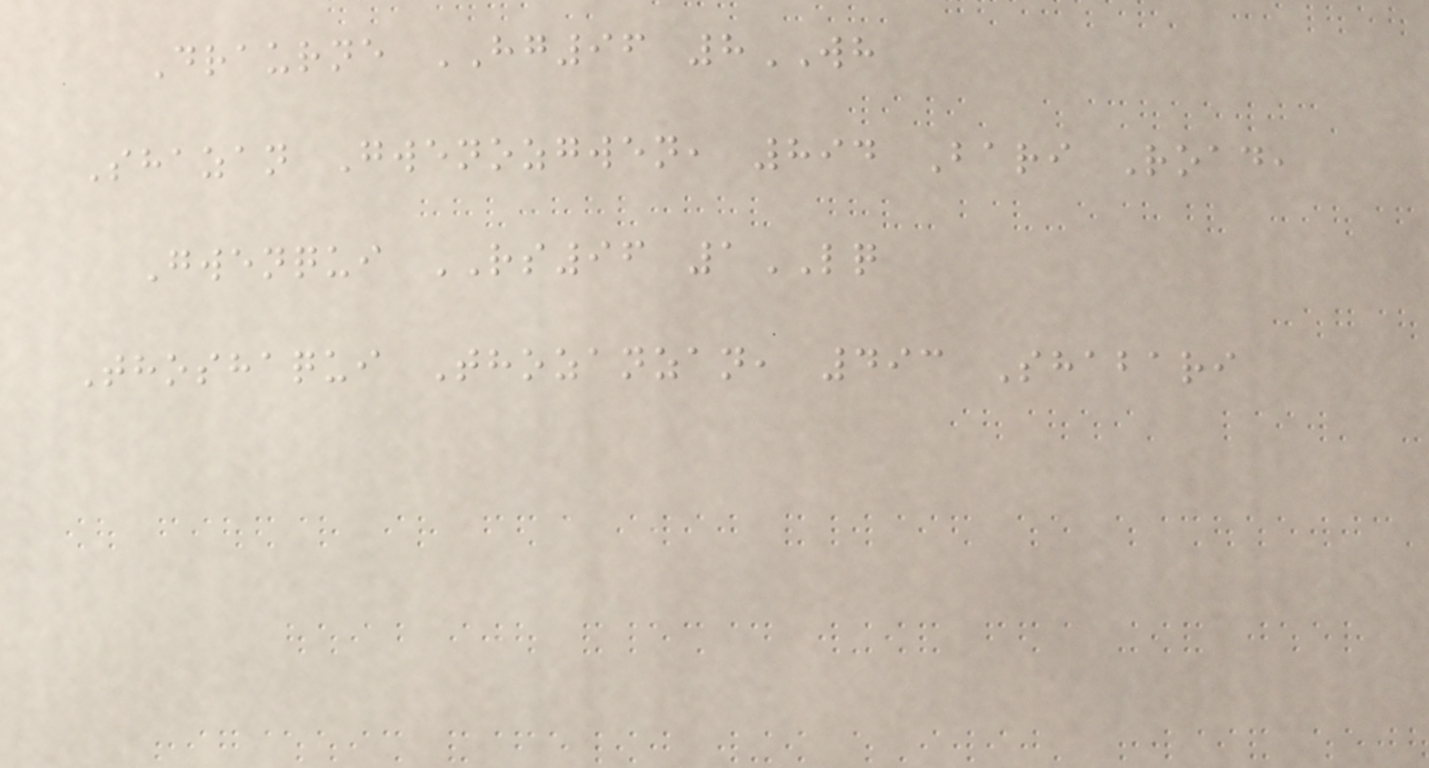Draurne HG96 8WH
Shazan Gwenozgwen, 894 Bari Road,
Gwenqui RS96 1LQ
Thoshaqui Thozanzan, 493 Shabari
